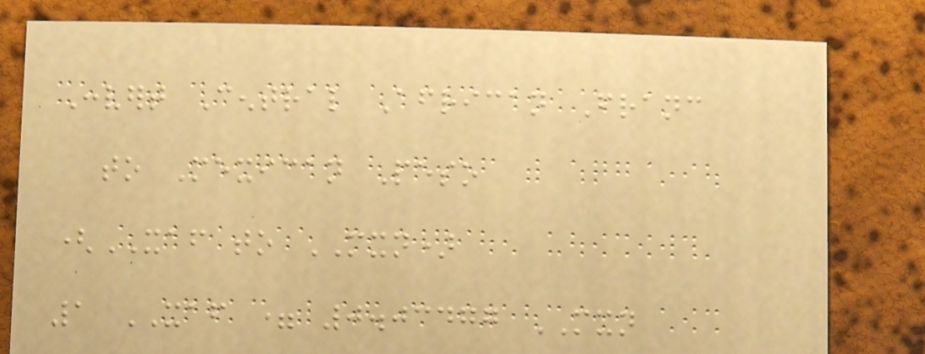Convert Central African Franc
to Mexican Peso
(XAF to MXN)
1 XAF = 0.03477 MXN
